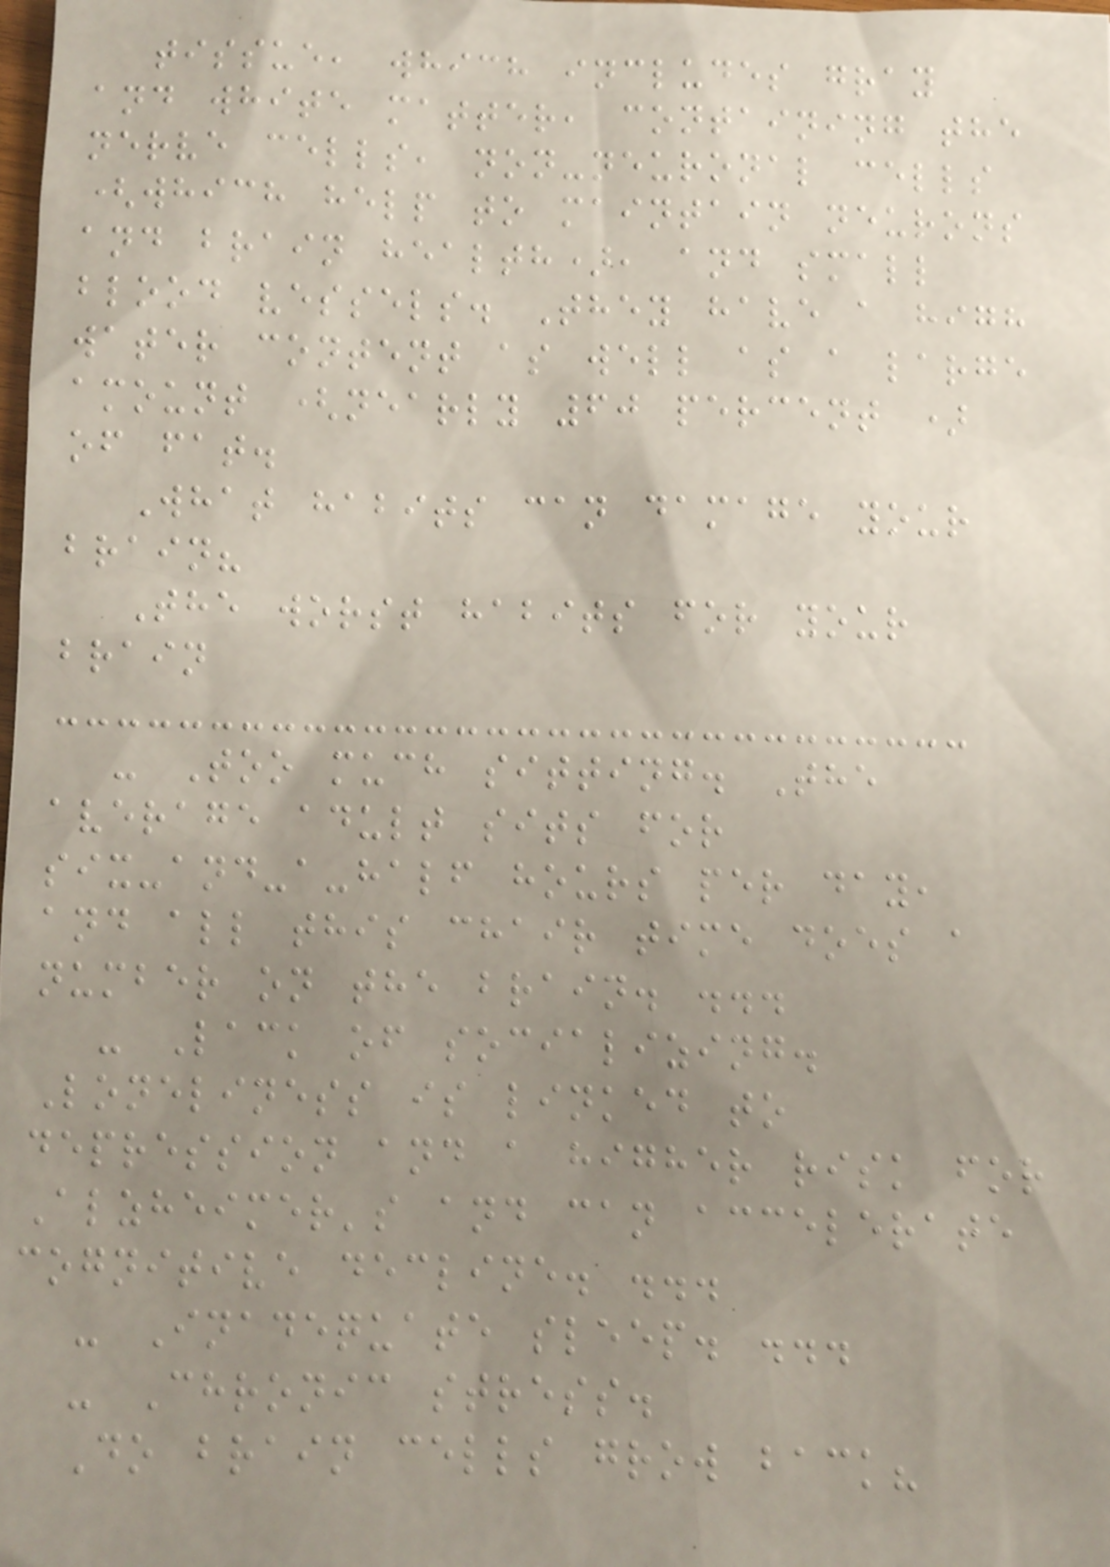tissue, which includes gray
and white matter, containing the
nerve cells, non-neuronal cells
(which help to maintain neurons
and brain health), and small
blood vessels. They have a high
water content as well as a large
amount (nearly 60 percent )
of fat.
What habits can damage your
brain?
The worst habits for your
brain
- Too much sitting. The
average adult sits for
six-and-a-half hours per day,
and all this chair time does a
number on the brain. ...
- Lack of socializing.
Loneliness is linked to
depression and a higher risk for
Alzheimer's and can accelerate
cognitive decline. ...
- Inadequate sleep. ...
- Chronic stress.
Do brain cells grow back?
